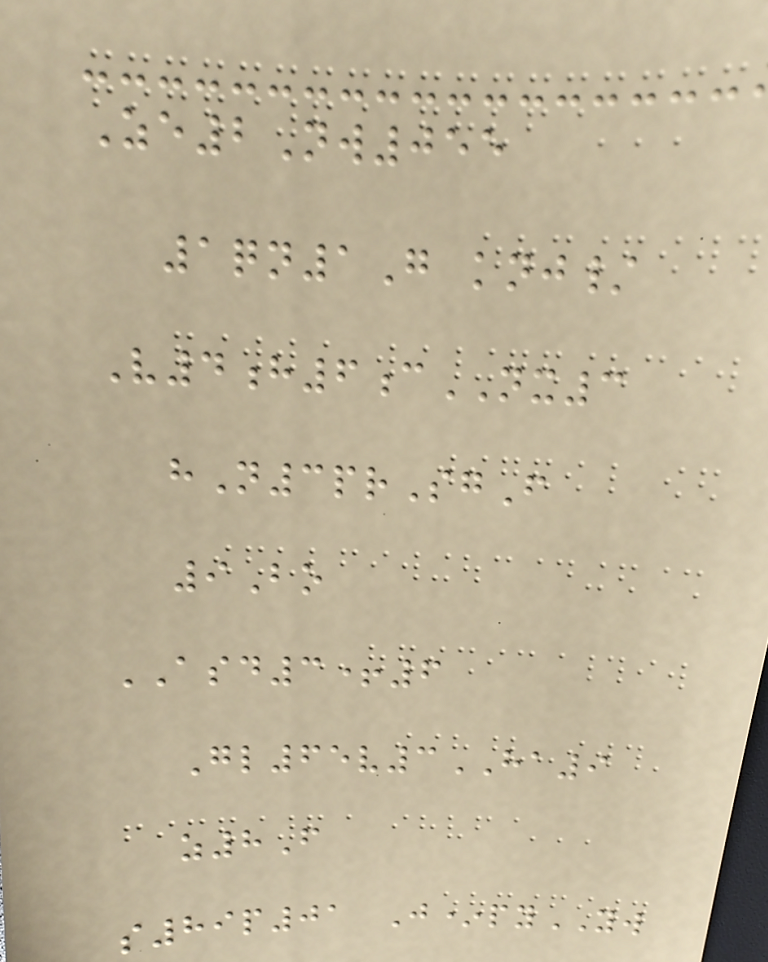Ze2Nw055
1qn1G knj/
V4h6cNX3
hN3prSgF
9Bo
ASD3+6
Gl65v3HA9
z8F
s89p01 J*pyYW
